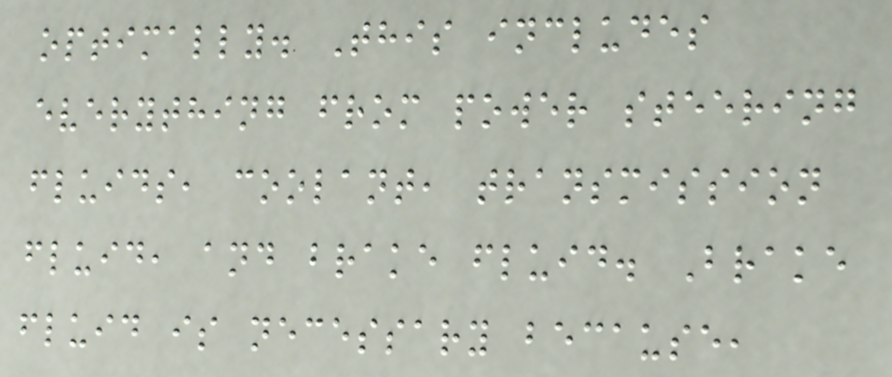optimally. This includes
everything from power steering
fluids, coolant, transmission
fluid, and brake fluid. Brake
fluid is necessary because,
